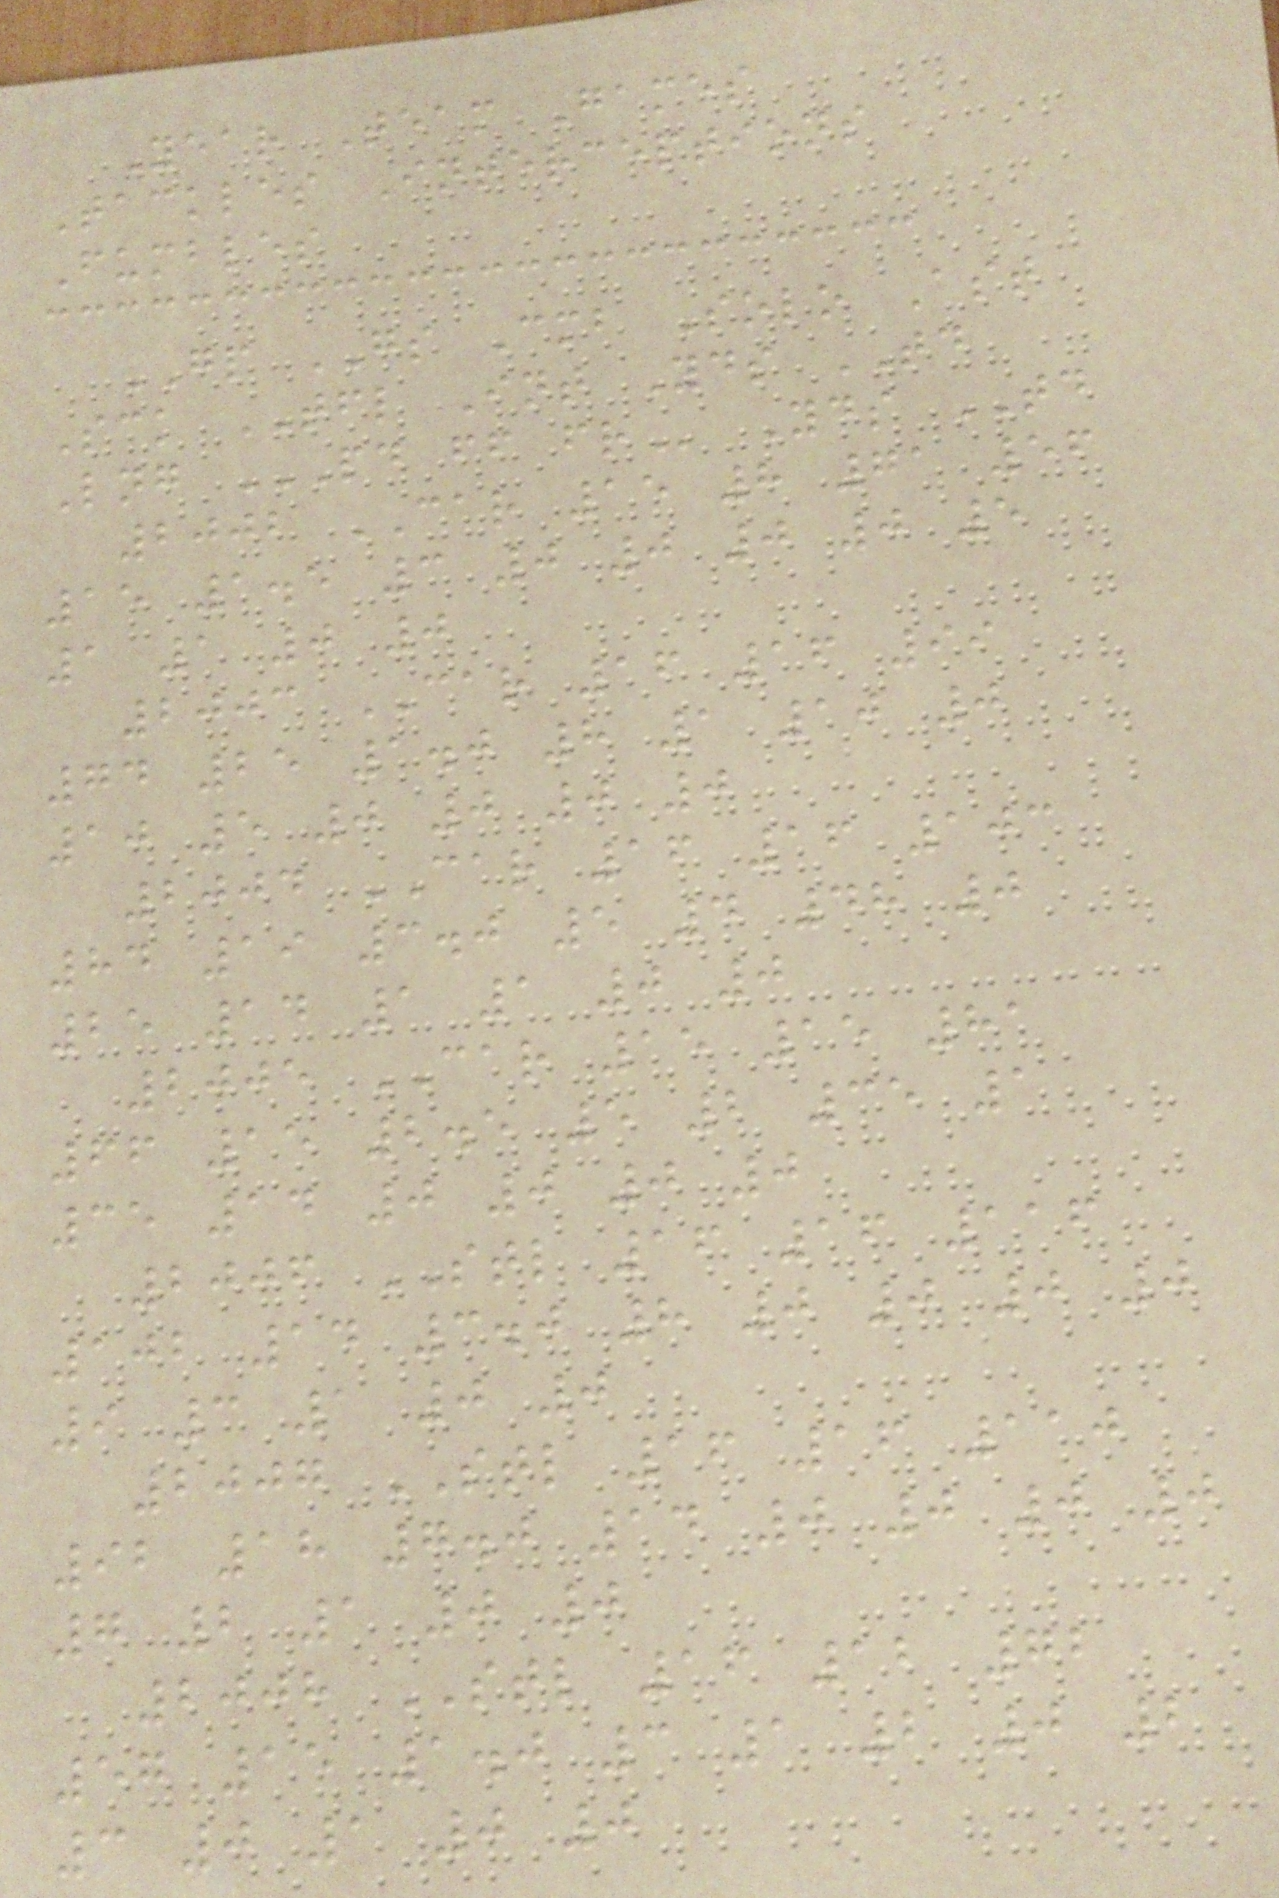Year Team Games
Tackles Interceptions
Fumbles
GP GS Cmb Solo Ast
Sck TFL Int Yds TD
Lng PD FF FR Yds TD
2002 CAR 15 8 71 56
15 1.5 3 0 0 0 0 5
1 1 0 0
2003 CAR 16 16 99
74 25 1.0 8 1 10 0
10 5 0 0 0 0
2004 CAR 16 16 103
84 19 3.0 5 4 48 0
25 14 1 1 0 0
2005 CAR 15 15 81
66 15 2.5 5 2 35 1
35 14 0 0 0 0
2006 STL 16 16 116
102 14 3.0 8 0 0 0 0
9 3 1 0 0
2007 STL 16 16 110
92 18 7.0 14 0 0 0 0
7 2 1 0 0
2008 STL 16 12 72
57 15 1.0 3 1 2 0 2
3 0 1 0 0
